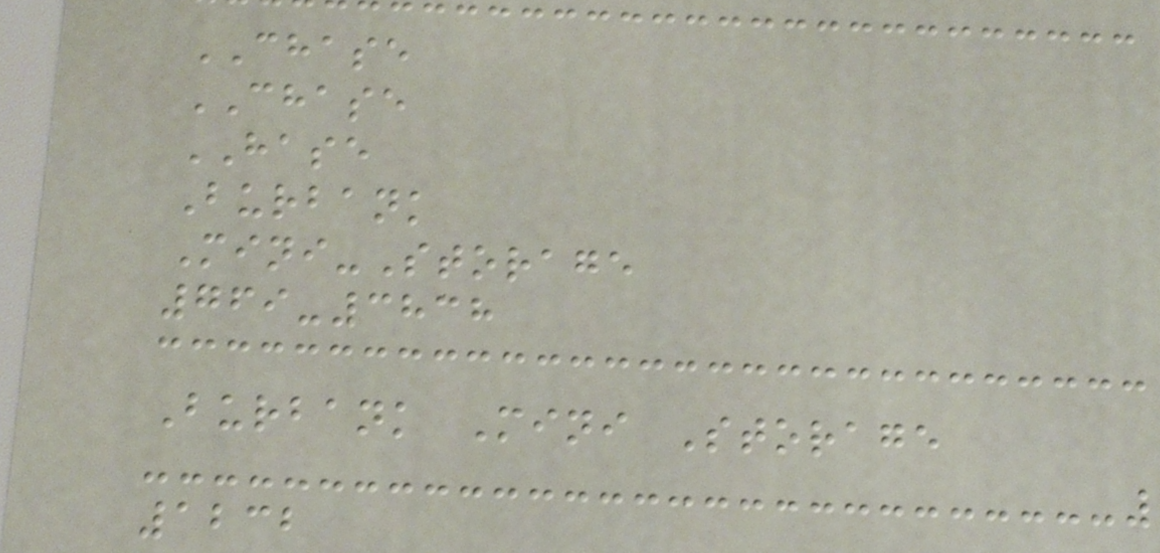CHASE
CHASE
HASE
Burbank
Mini-Storage
769-3838
Burbank Mini Storage
1232
